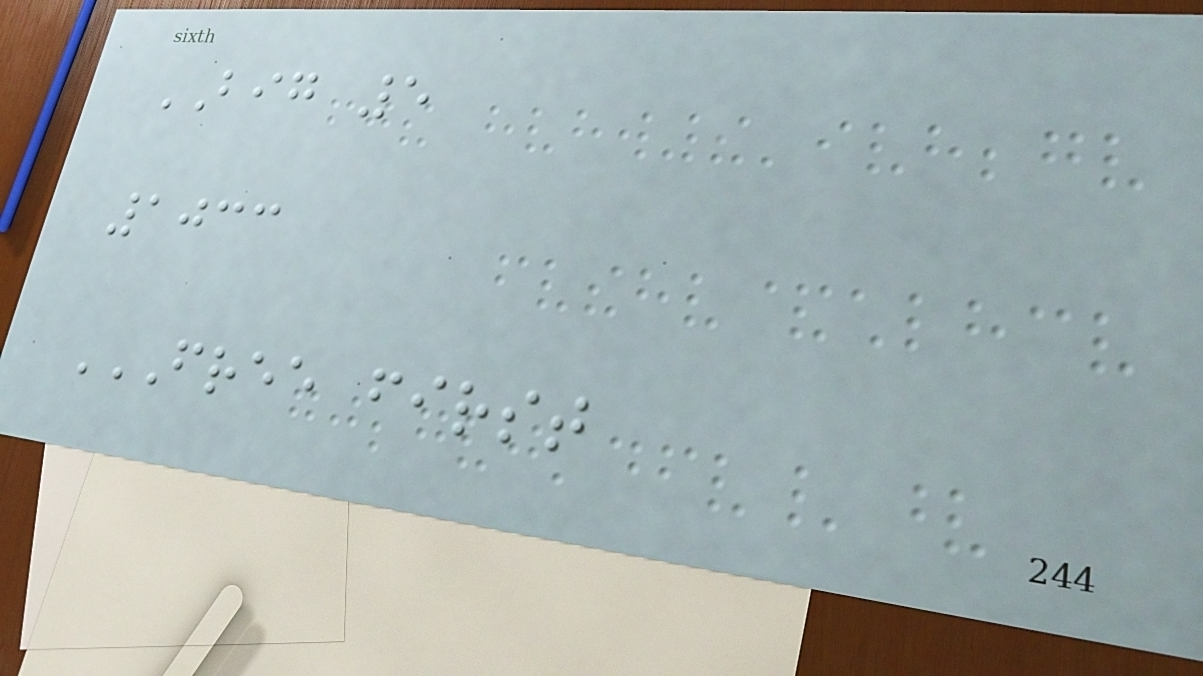BIG 5
1033
FREE FIRST
